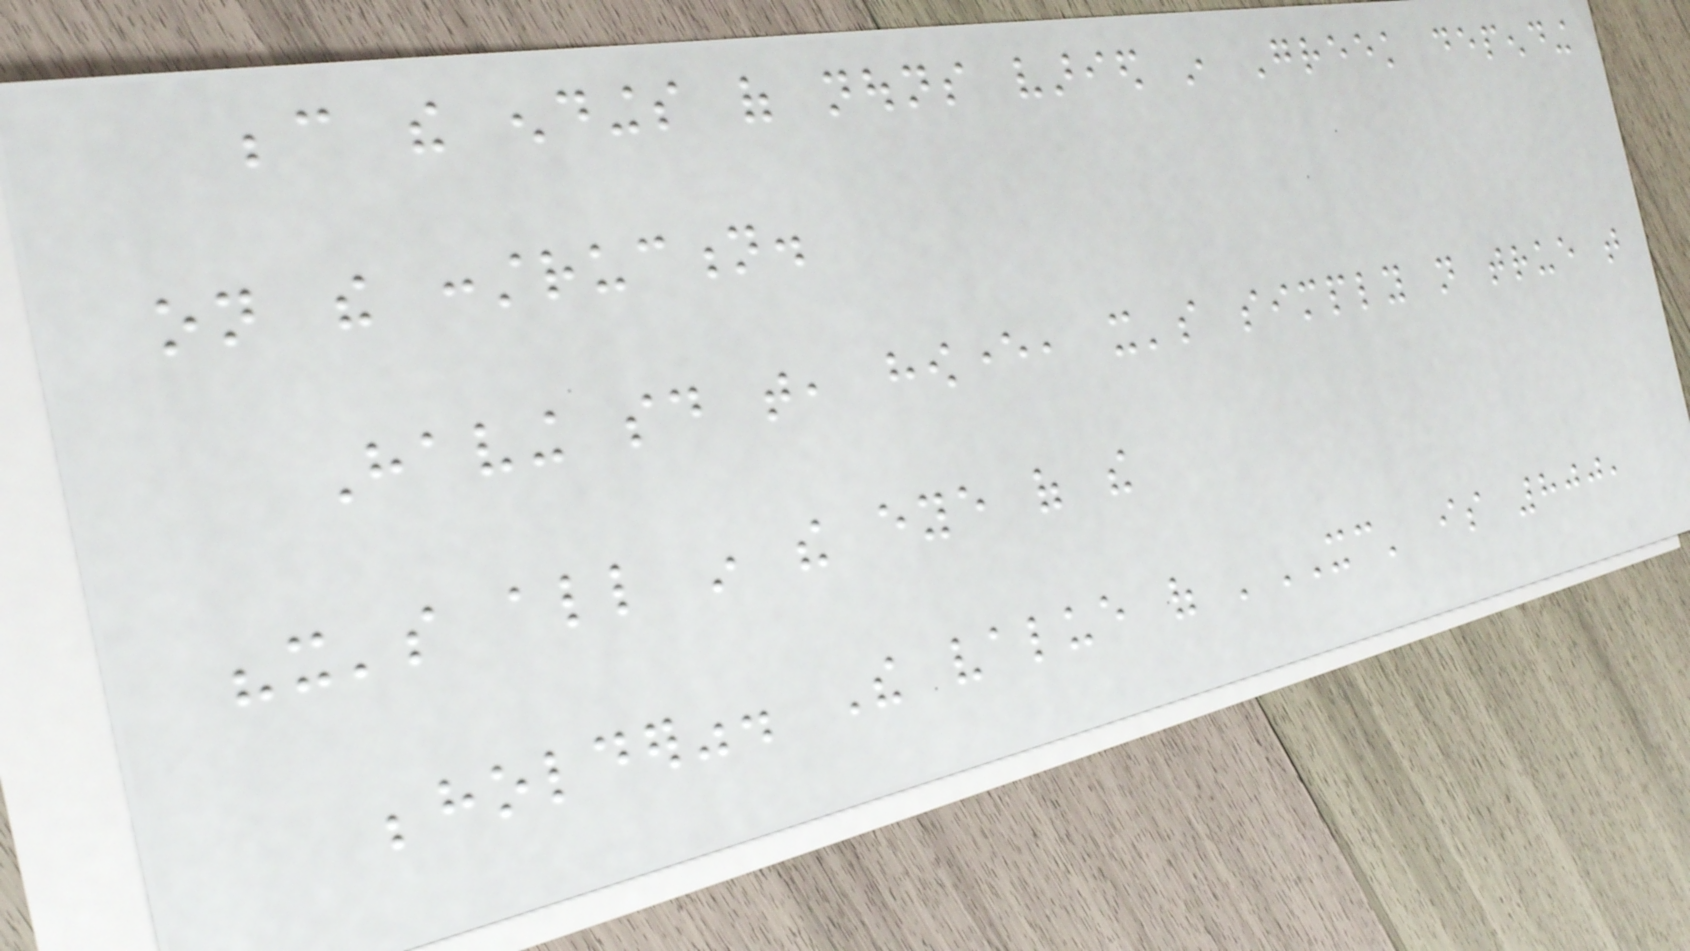because the endings of nouns varied in Greek depending
on the construction.
Having said that, however, it's simply not true that
"it's all in the eye of the
beholder". The value of 'XC' is 800,
